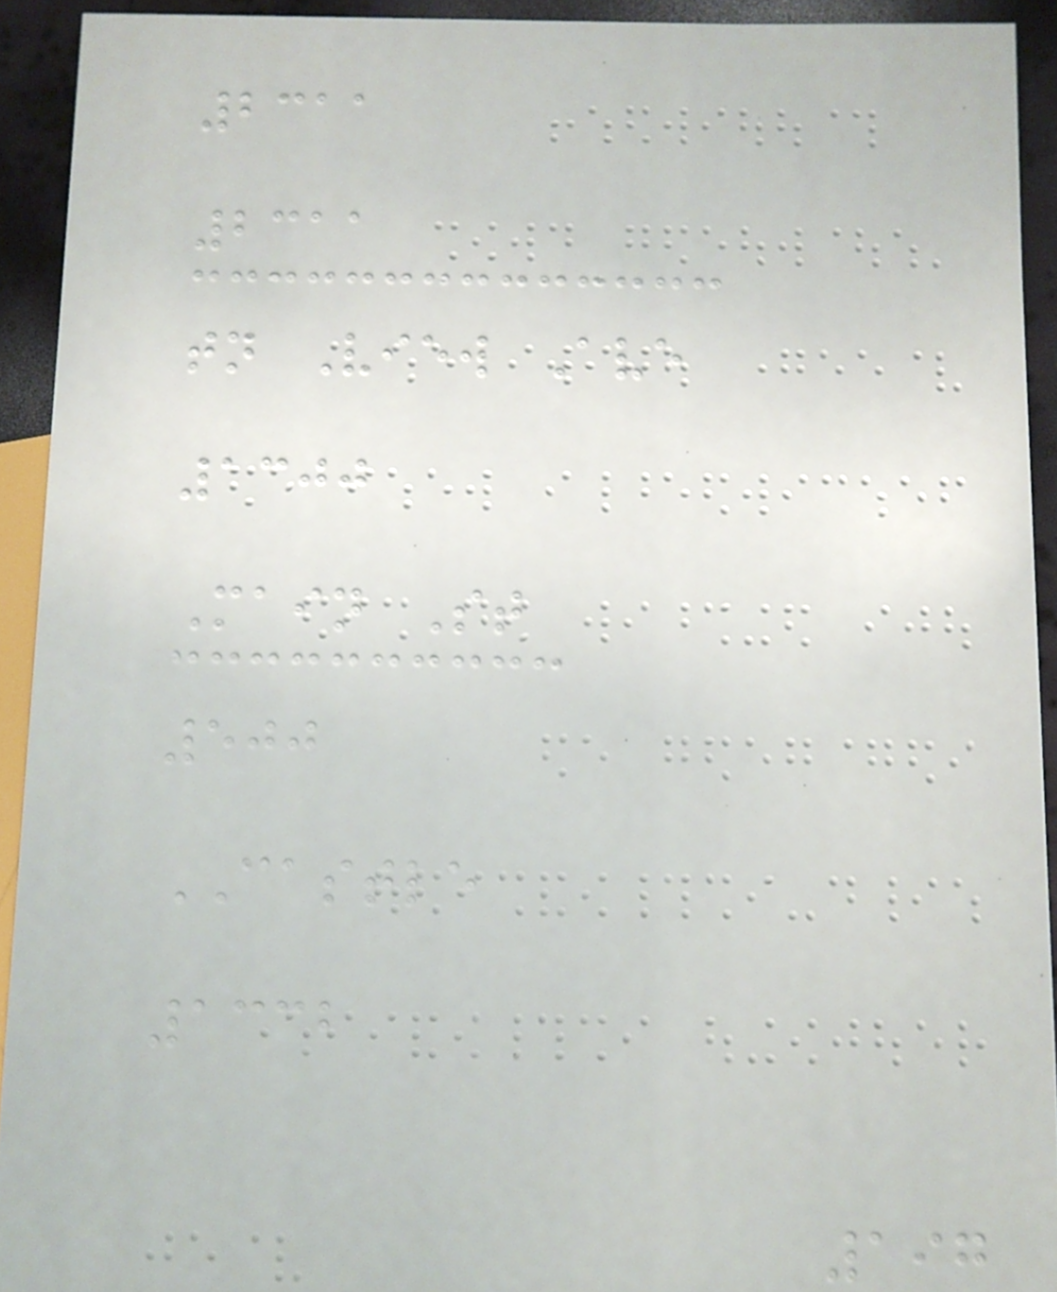2311
2311
tn View Ave
1300
Main St
500
CASTLE
1332
197
